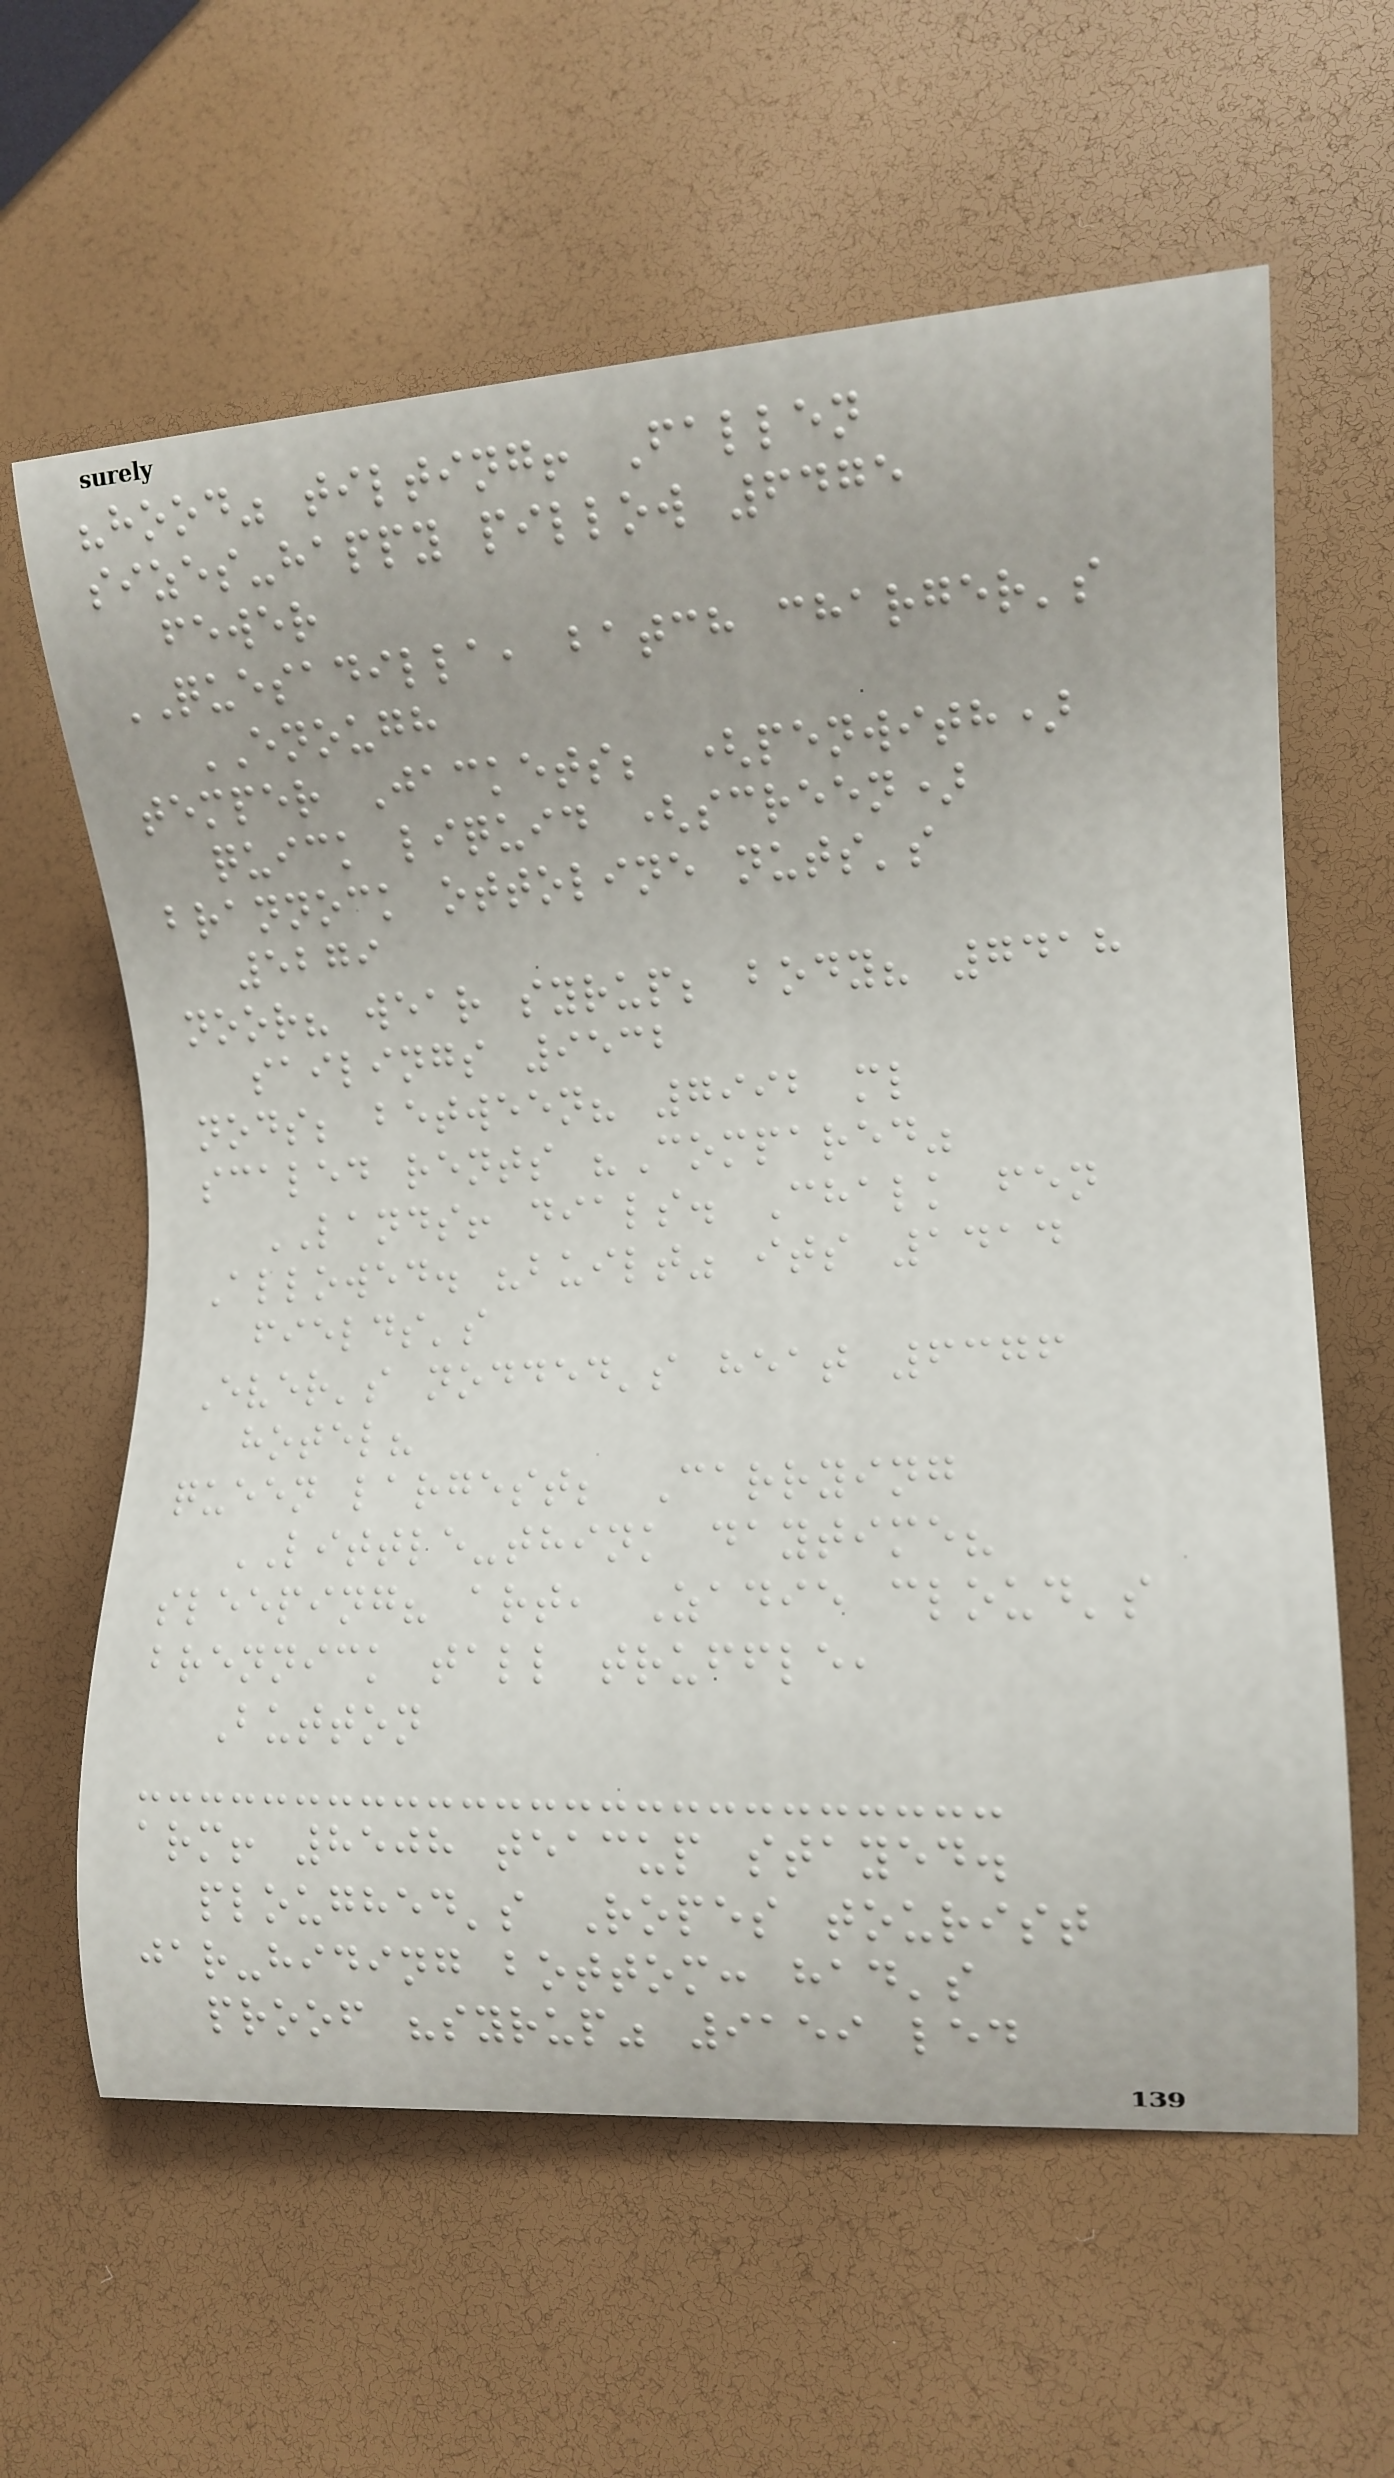"hood" tilting! Fallen
sizes-happy pillow 6475
fewer
QUESADILLA, batch charger's
ENOUGH
temper Jackets; (penwith)
quick liquid (screen)
brannock ottoline nuts's
5279
noor? wear syrup; body? 7418
sailings 9532
nods; between? 7992 ml
scaled rents "Compared"
LANDS! dials. Chalk fen
Allowed. "built" its 1414
fields's
Ever's nodded's heat 6376
hotel?
queen largest; Carrying
LITTLE-think daytime?
sleeping? art, Zadie cloud's
brennick tall truffle,
Button
arm! 8508 teacup stayed.
ploughed's Ropes tourist
jar-hiding bottom: had's
proof "syrup" 9159 led
